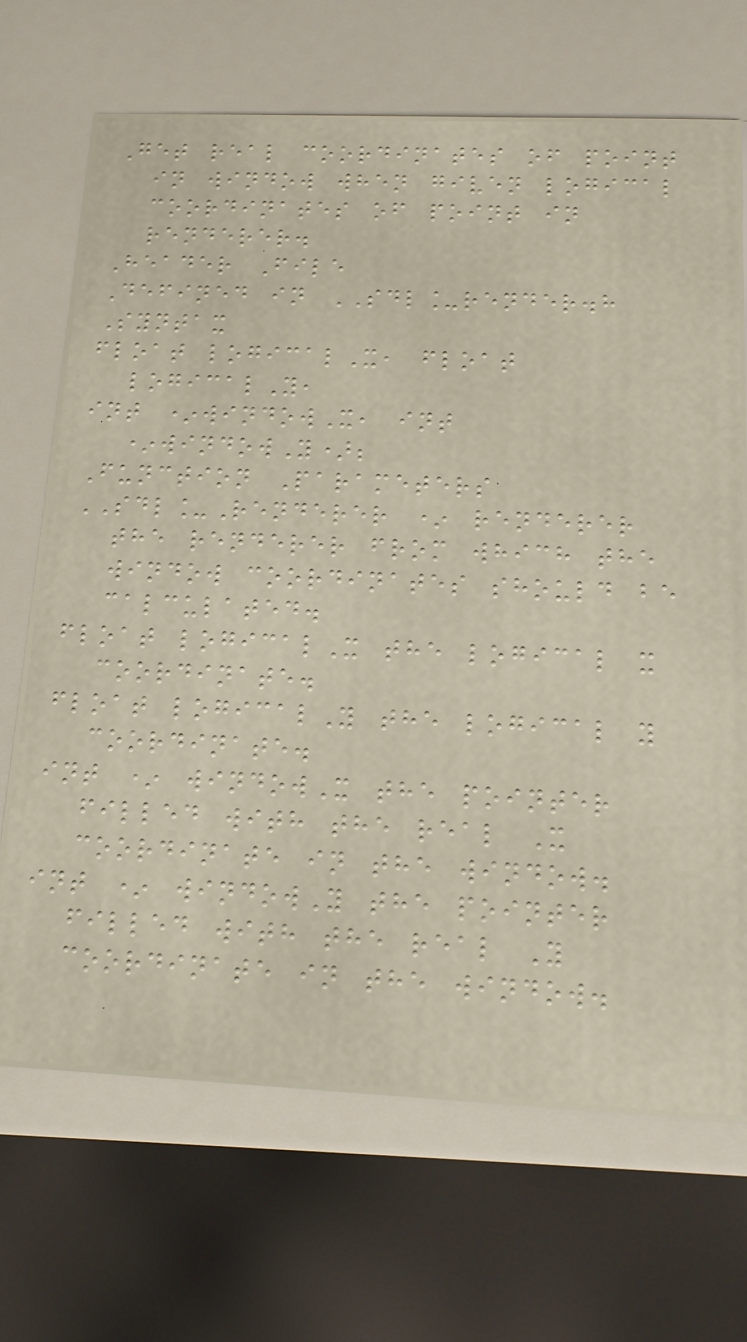Get real coordinates of point
in window when given logical
coordinates of point in
renderer.
Header File
Defined in SDL_render.h
Syntax
float logicalX, float
logicalY,
int *windowX, int
*windowY);
Function Parameters
SDL_Renderer * renderer
the renderer from which the
window coordinates should be
calculated.
float logicalX the logical x
coordinate.
float logicalY the logical y
coordinate.
int * windowX the pointer
filled with the real X
coordinate in the window.
int * windowY the pointer
filled with the real Y
coordinate in the window.
